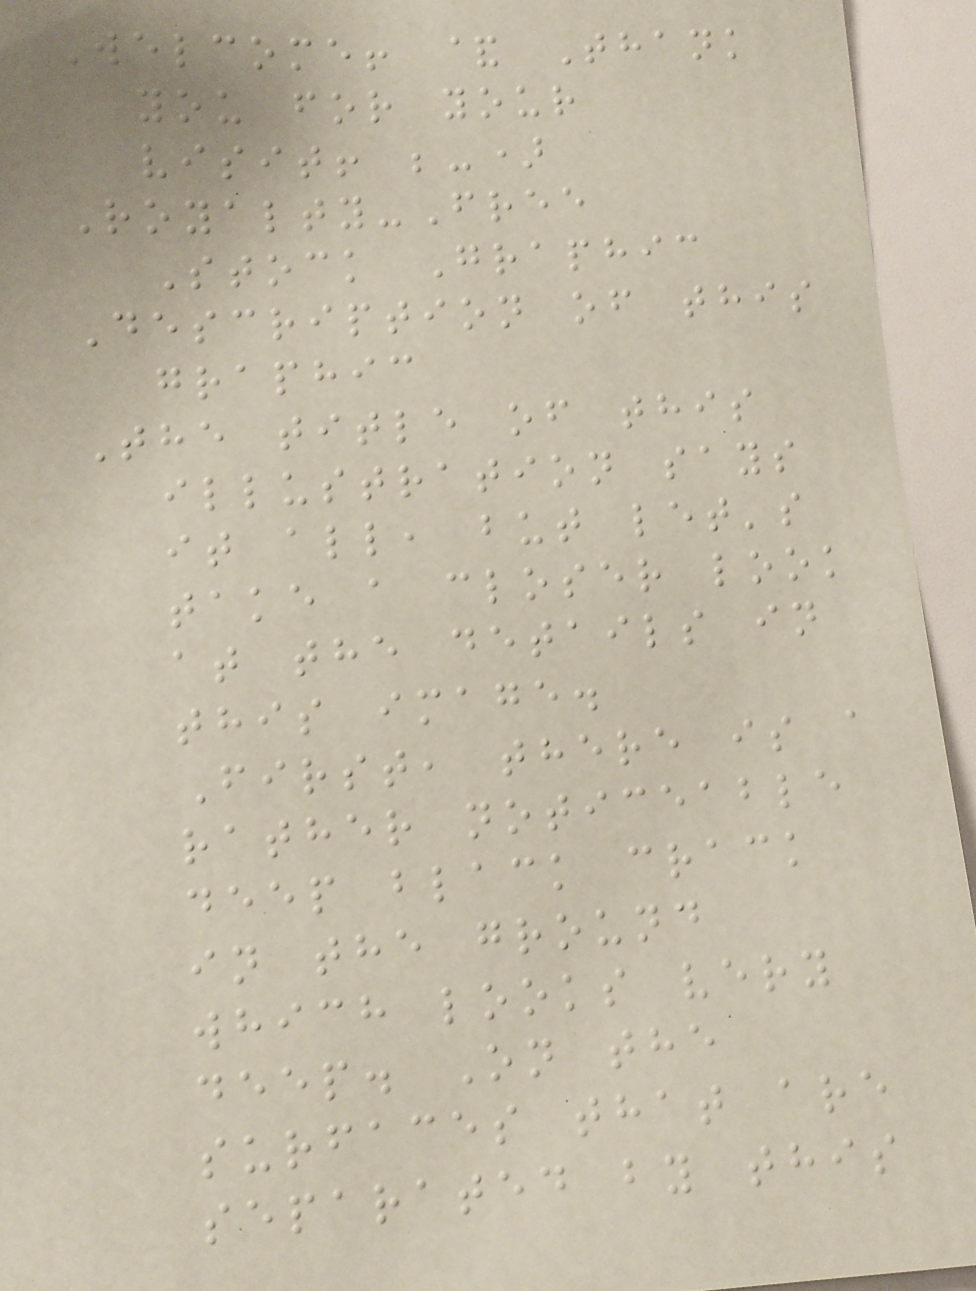Welcome! & Thank
you for your
visit! ;-)
Royalty-Free
Stock Graphic
Description of this
graphic
The title of this
illustration says
it all, but let's
take a closer look
at the details in
this image.
First, there is a
rather noticeable
deep black crack
in the ground
which looks very
deep. On the
surfaces that are
separated by this
